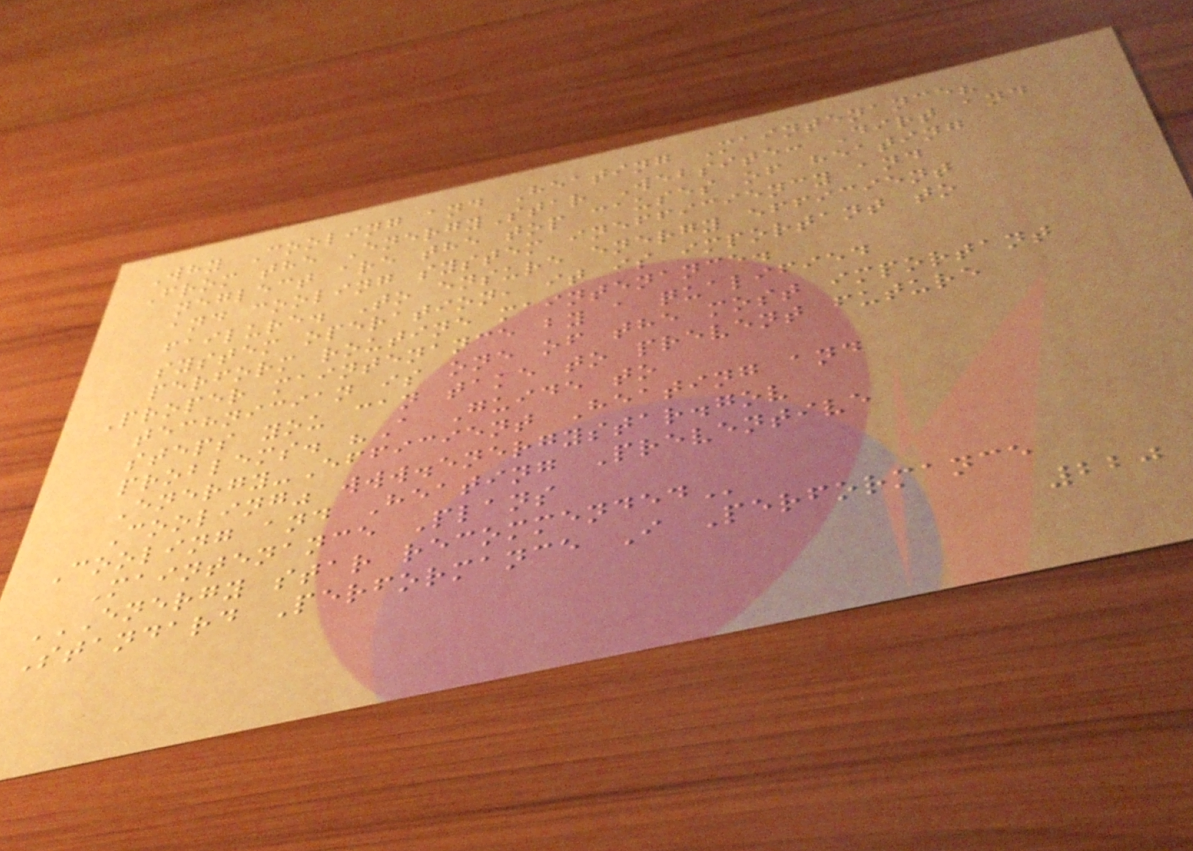Why Cooling and Heating Maintenance?
From the EnergyStar Website: Dirt and
neglect are the top causes of heating
and cooling system inefficiency and
failure. To ensure energy efficient
system operation, it is important to
perform routine maintenance.
Proper maintenance by a qualified
technician is one of the most important
steps you can take to prevent future
problems. "A Guide to
Energy-Efficient Heating and
Cooling" www.energystar.gov
Cooling and Heating Preventive
Maintenance Plans
ENERGY STAR RECOMMENDED
Standard Performance I Performance
220
